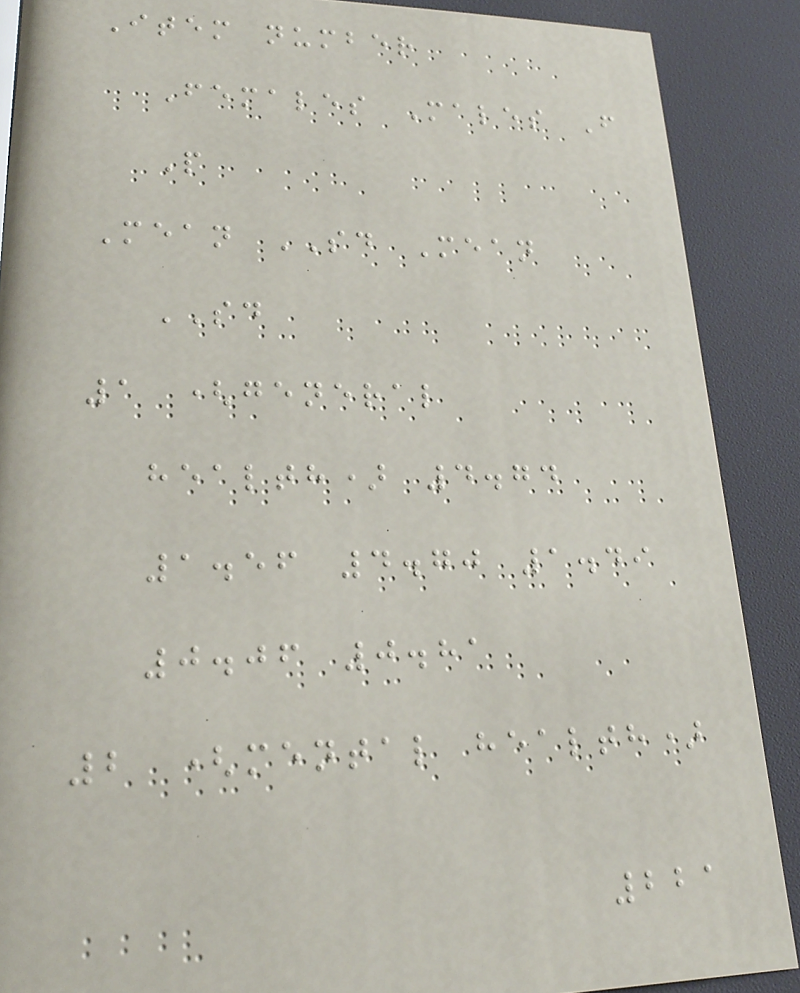Item number
Females Males F
P
Mean SD Mean
SD
1 (general
health) 4.74
1.56 4.70 1.49
0.06 0.81
2 (mental health)
221
